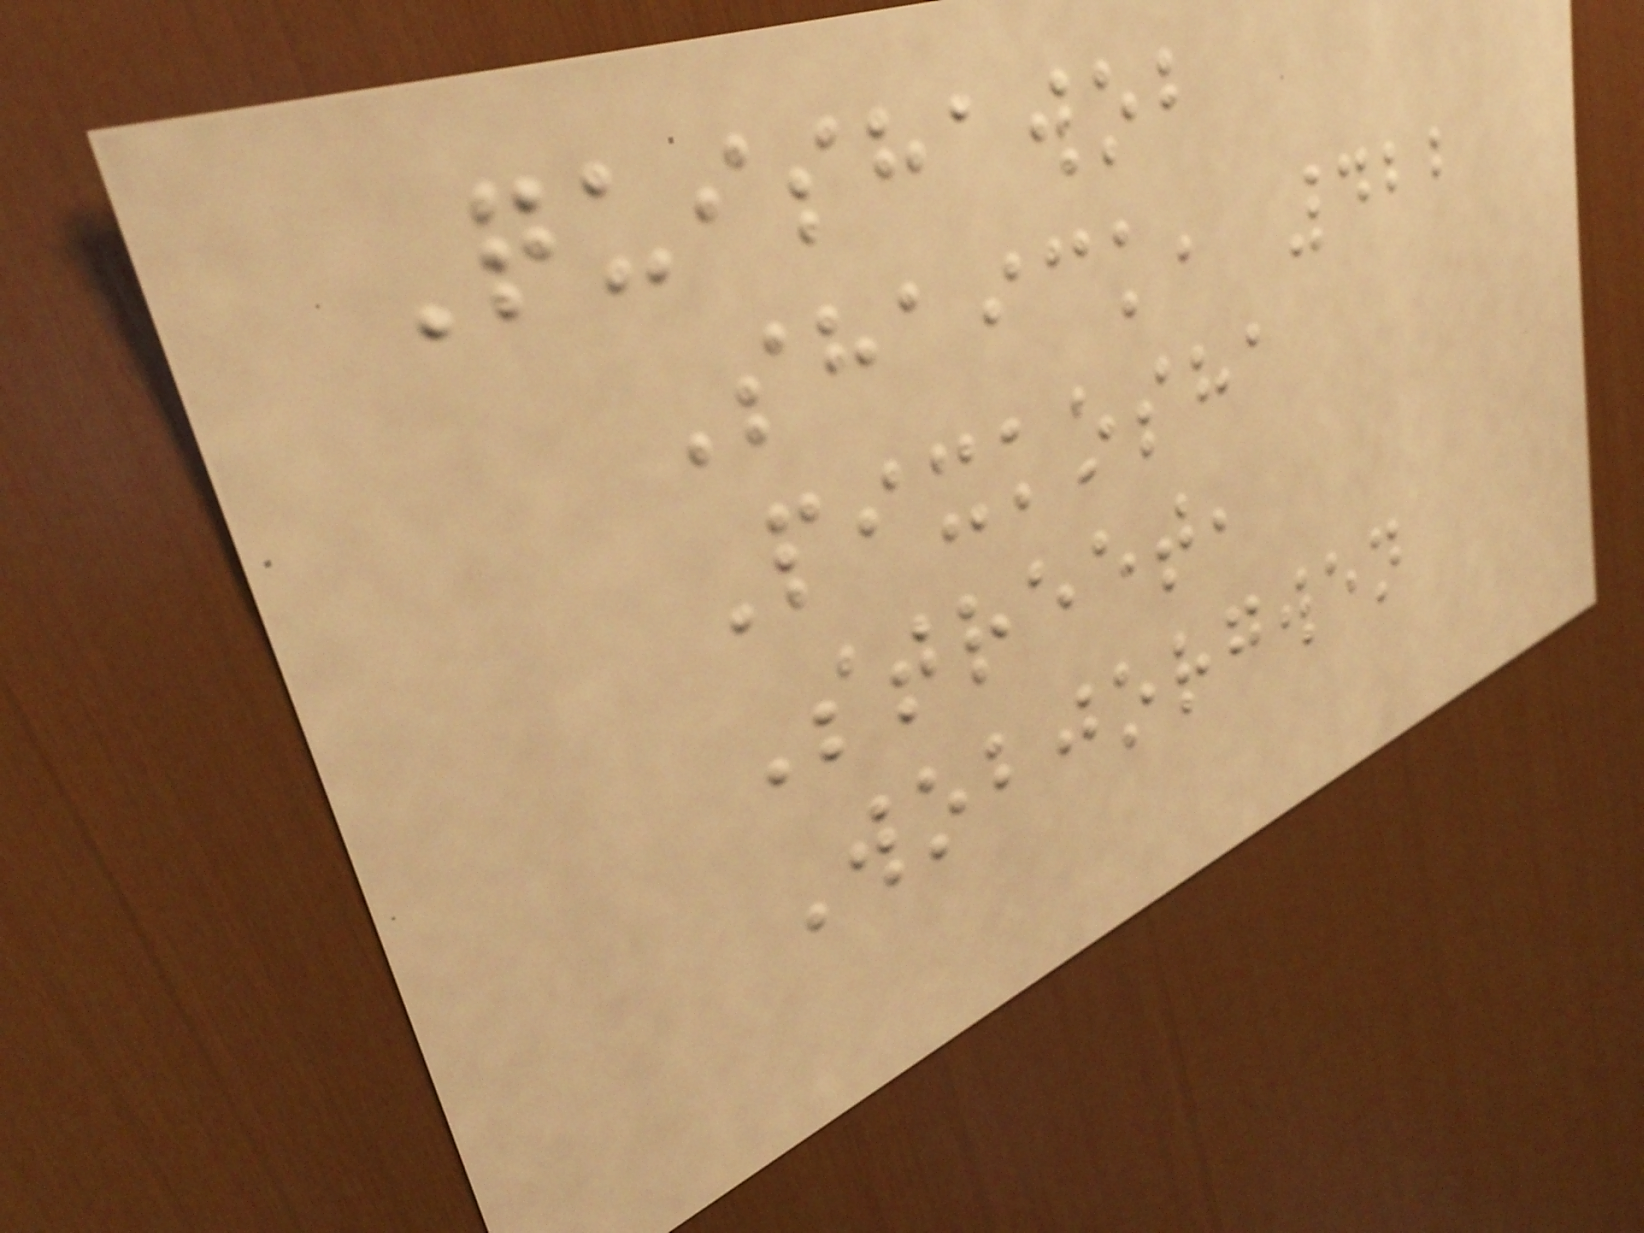Quishawob
Shaick, 422
Pixkosha
Street,
Wobjorgwen
